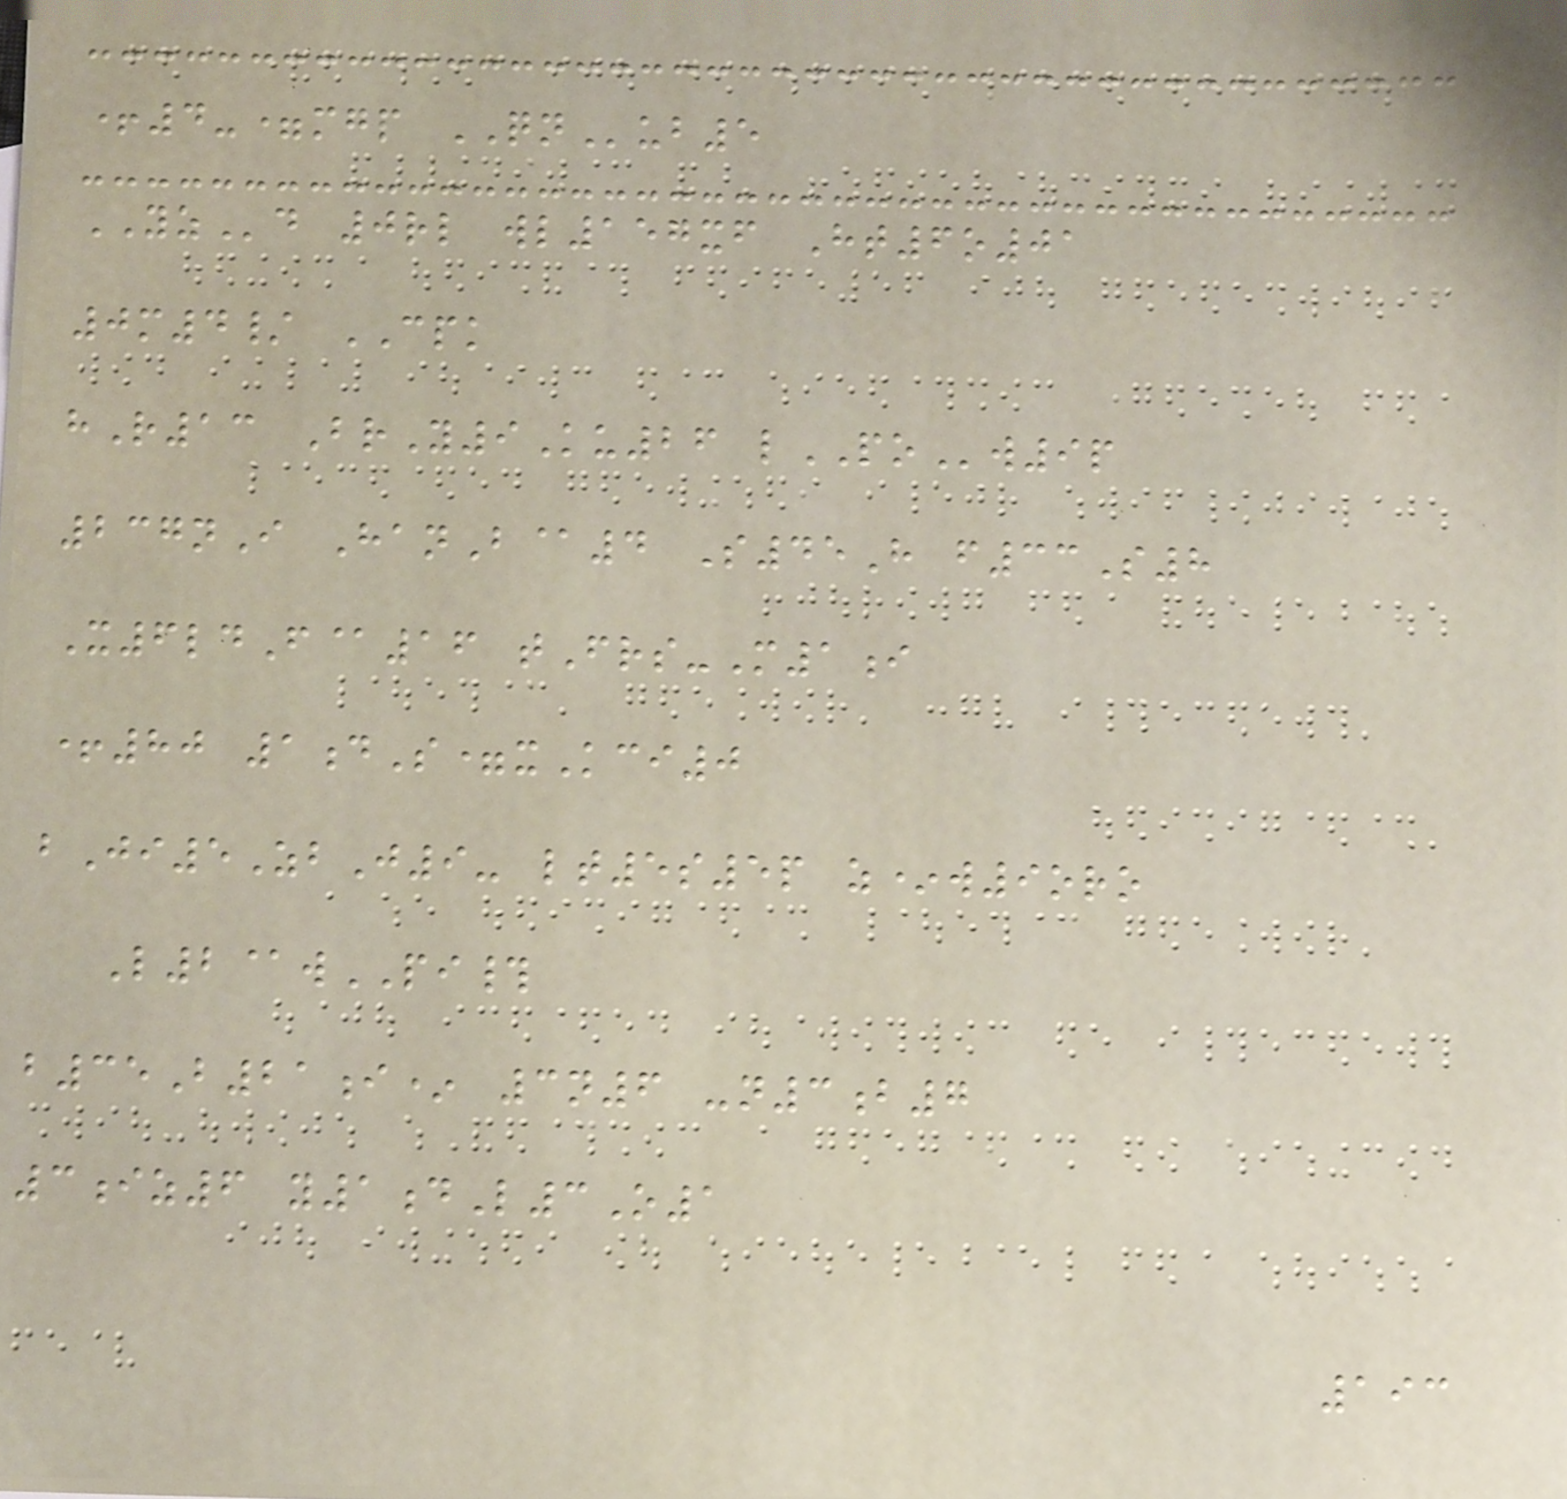+4-=mgp QNub5
YZd 0rl wl157xf Ht6o01
0m4/ CPK
hR13 BrY9Ku26 lPOw9p
237nI HanB@4 S45H f33S8
X6ldF@16 tFrs-M1i
+80 1dS=xKci0
bJi5ZbJ9- lt5s5p z*w9oro
L2@wPI#
b35B21i* 3n6 -n3b7
3iz6 y1dL3O1
193
